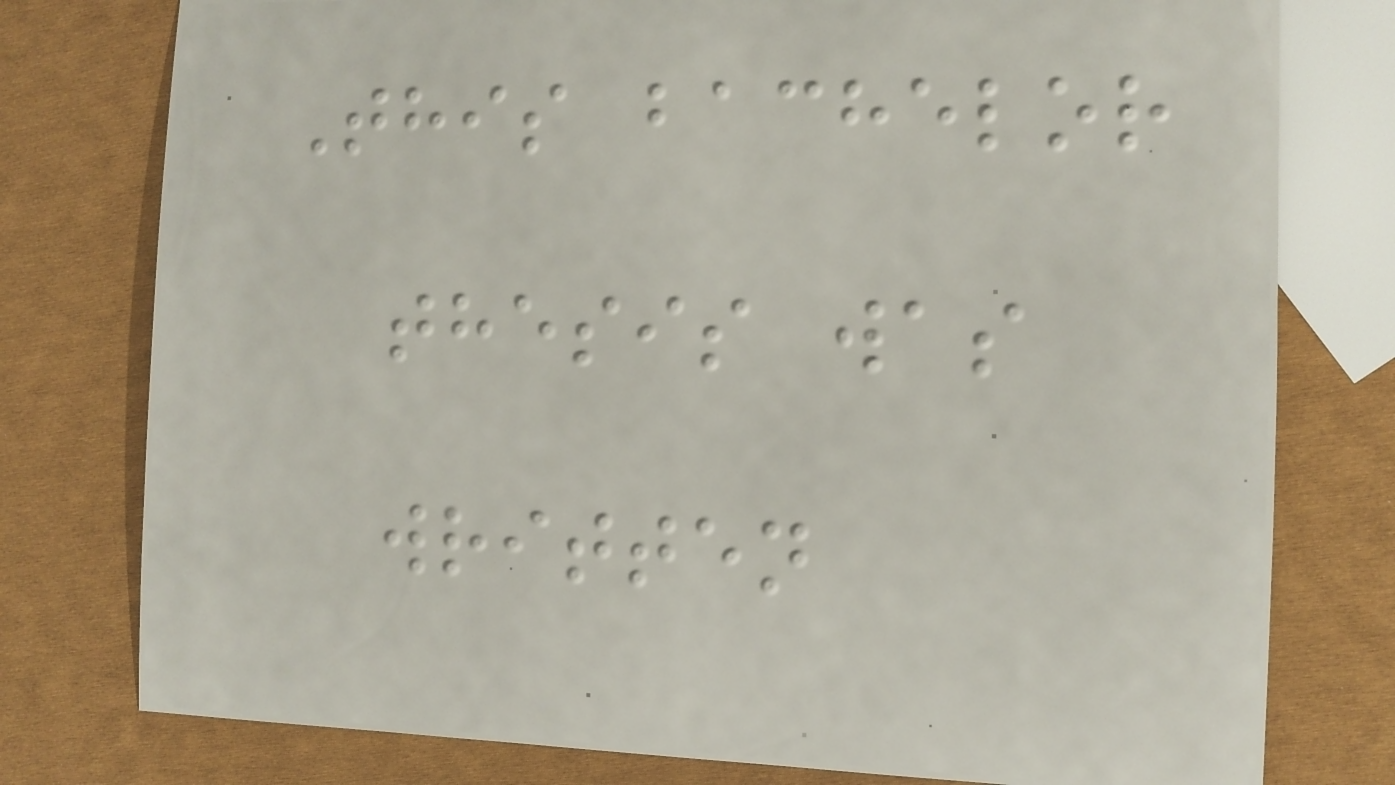This bachelor
thesis was
written
